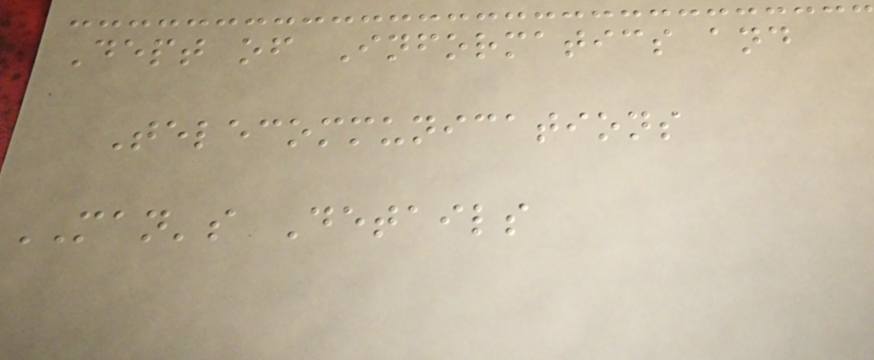Dept of Informatics and
Telecommunications
MAN's Details
